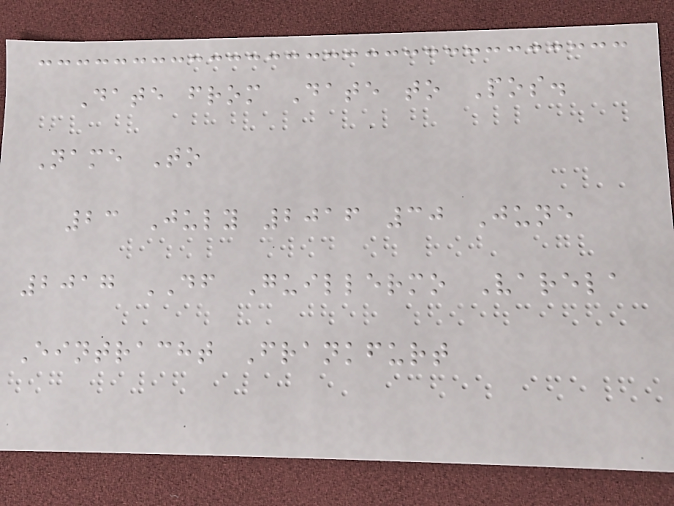Date from Date to Pos.
Name To
23 July 2016 30 June
2017 DF Guillermo Varela
Eintracht Frankfurt
